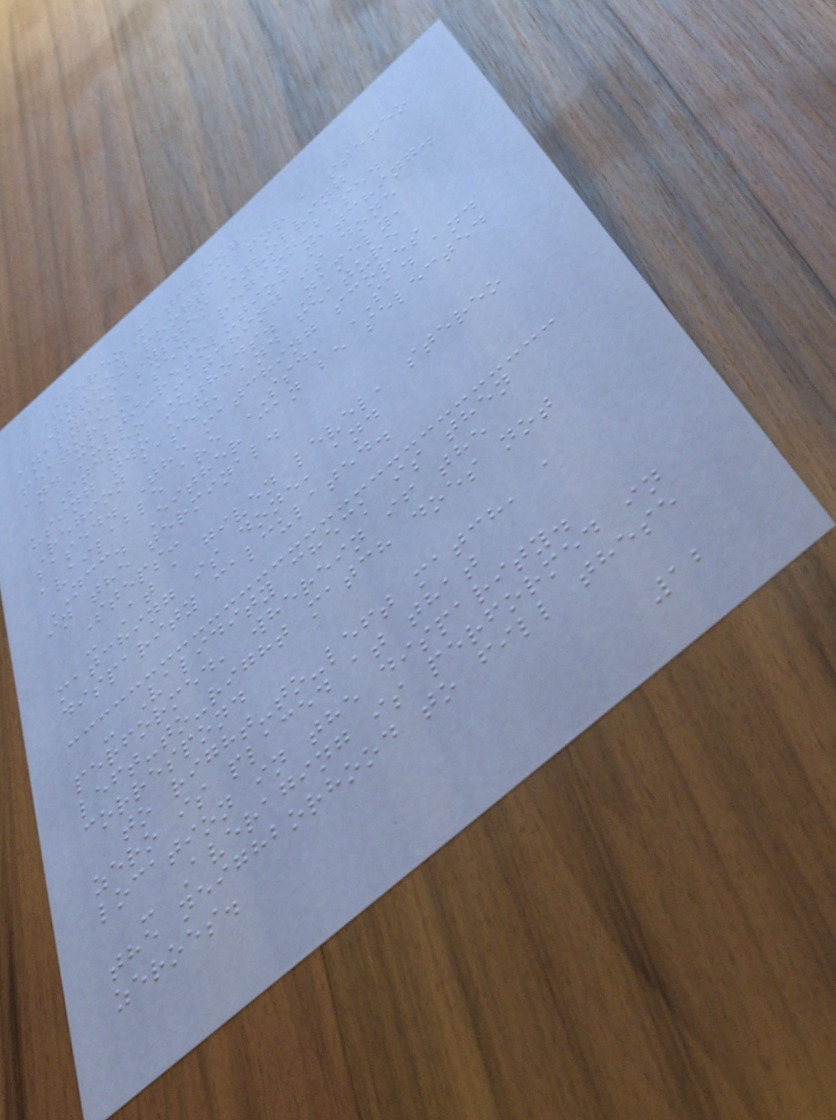StereoMatching
Python program for a stereo
analysis system involving
feature-based, region-based
and multi-resolution matching.
Stereo Matching is done
using two methods. Namely,
Region based, and feature
based. The matching scores
available are SSD, SAD and
NCC. Either can be selected
in the terminal.
Steps:
- At a given level, stereo
matching is done, and
disparity calculated.
- Validity check is then
performed, wherein if the
left-to-right match does not
correspond
to right-to-left match, a
zero is placed at that
location in the disparity.
- Averaging is performed in
the neighborhood to fill these
zeroes.
12
